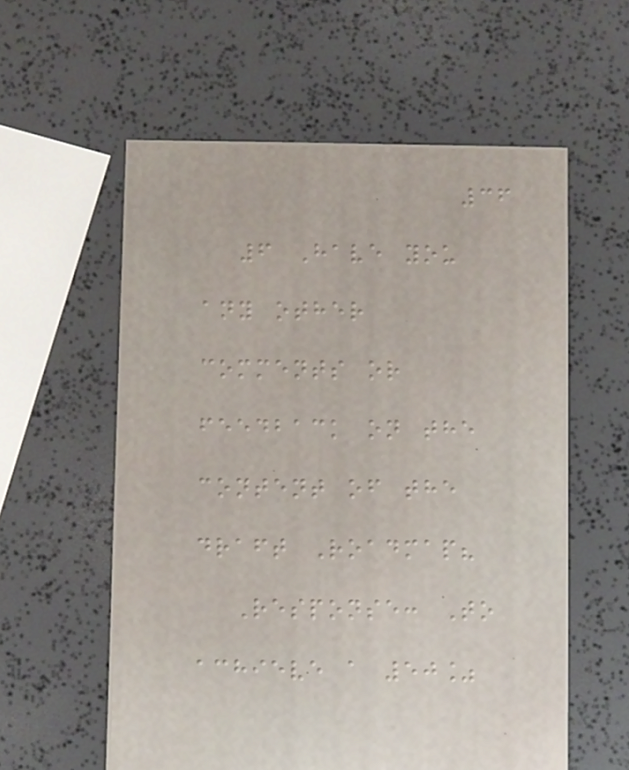36
6 Have you
any other
comments or
feedback on the
content of the
draft Roadmap?
Response: To
achieve a 50%
